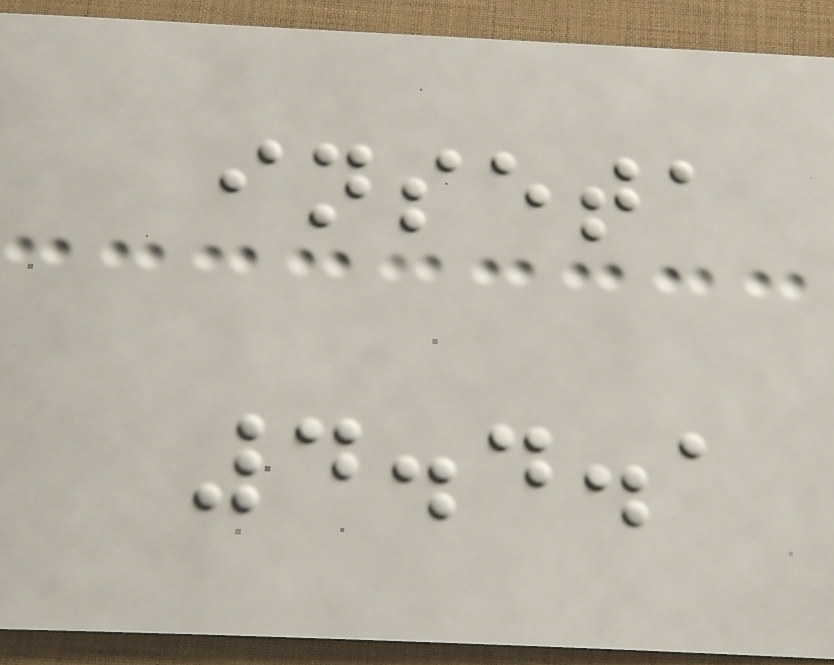inseta
4.4.1
